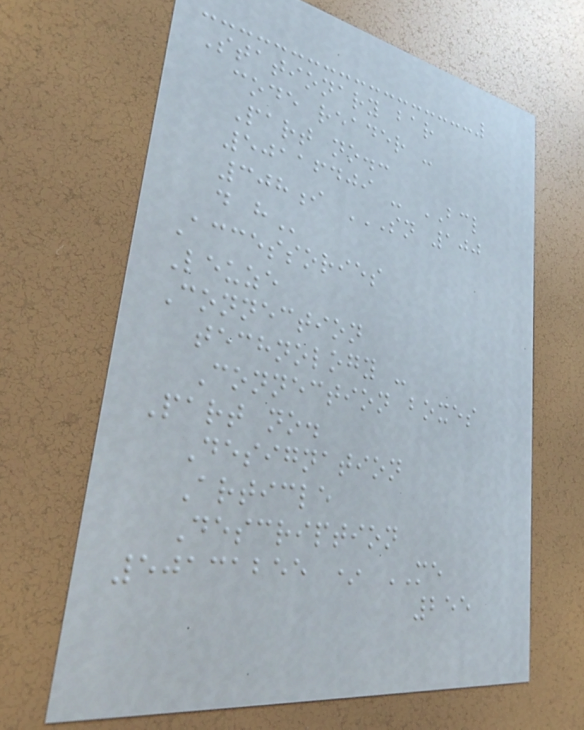Stationary bar
code reader -
Part no.:
50116409 - BCL
308i SN 100
D H
Accessories
Leuze
Connection
technology -
Connection boxes
Part no.
Designation
Article
Description
50131255 * ME
255
